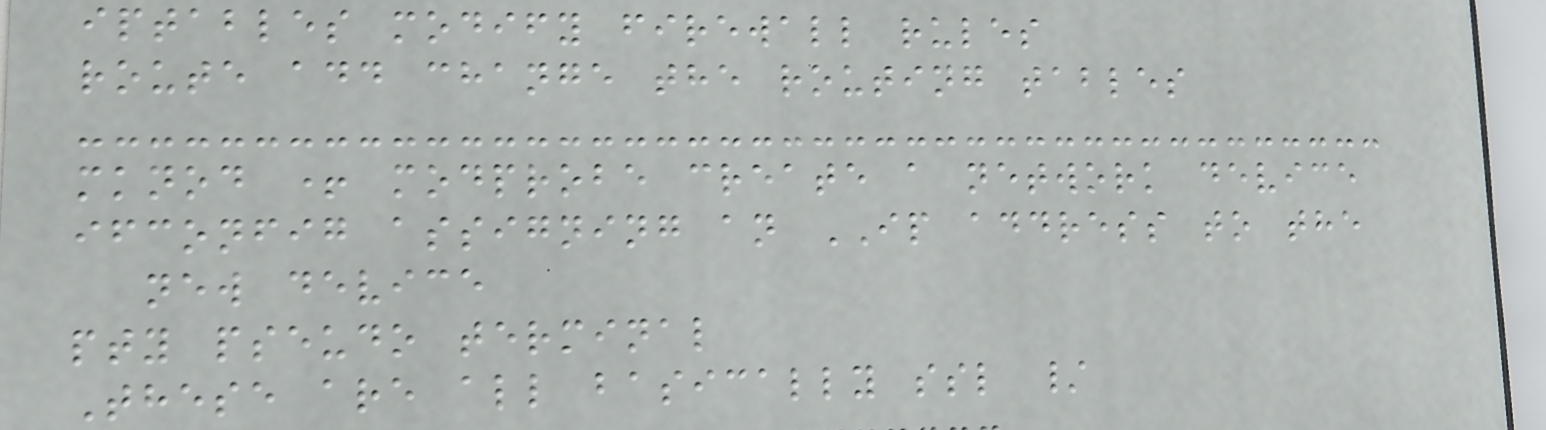iptables modify firewall rules
route add change the routing tables
mknod + modprobe create a network device
ifconfig assigning an IP address to the
new device
pty pseudo terminal
These are all basically ssl /
